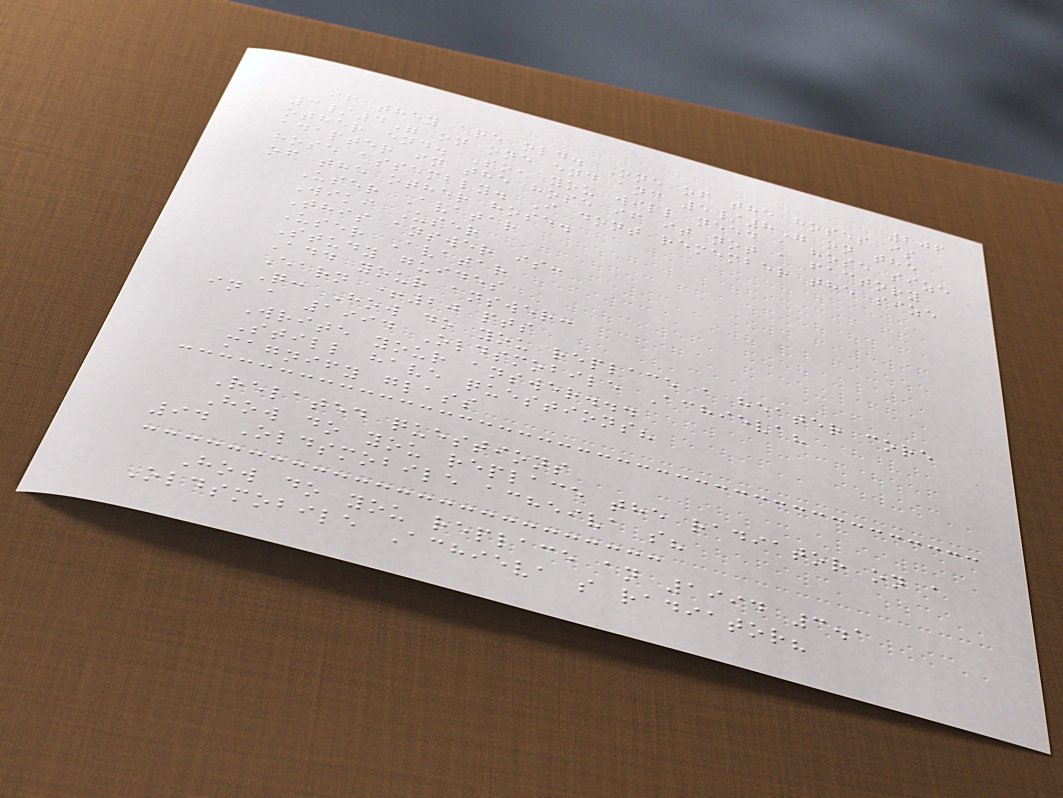206
if they are old. One of the hoses is
3/4" on one end and 5/8" on the
other end. So, you will need a hose size
adapter in the hose if it not a factory
hose assembly. I dont remember the size
of the other hose.
User Avatar
Wiki User
This answer is:
User Avatar
Study guides
Add your answer:
Earn +20 pts
Q: How do you replace a heater core
in a 1994 Oldsmobile Achieva?
Write your answer...
Still have questions?
magnify glass
Related questions
How do you replace the radiator on a
94 Oldsmobile acheiva s?
How do you replace an 1994 3.1
Oldsmobile Achieva s radiator?
